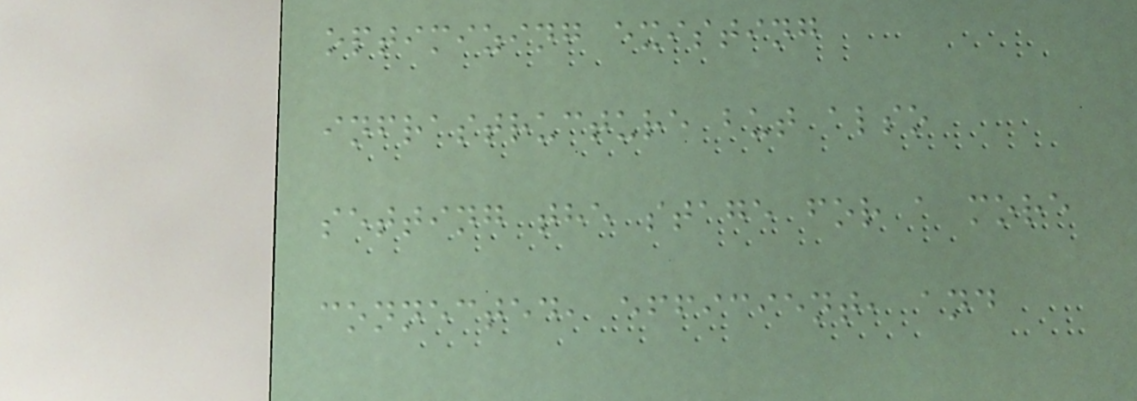optimizing existing
infrastructure but also
setting the stage for a more
connected, efficient, and
